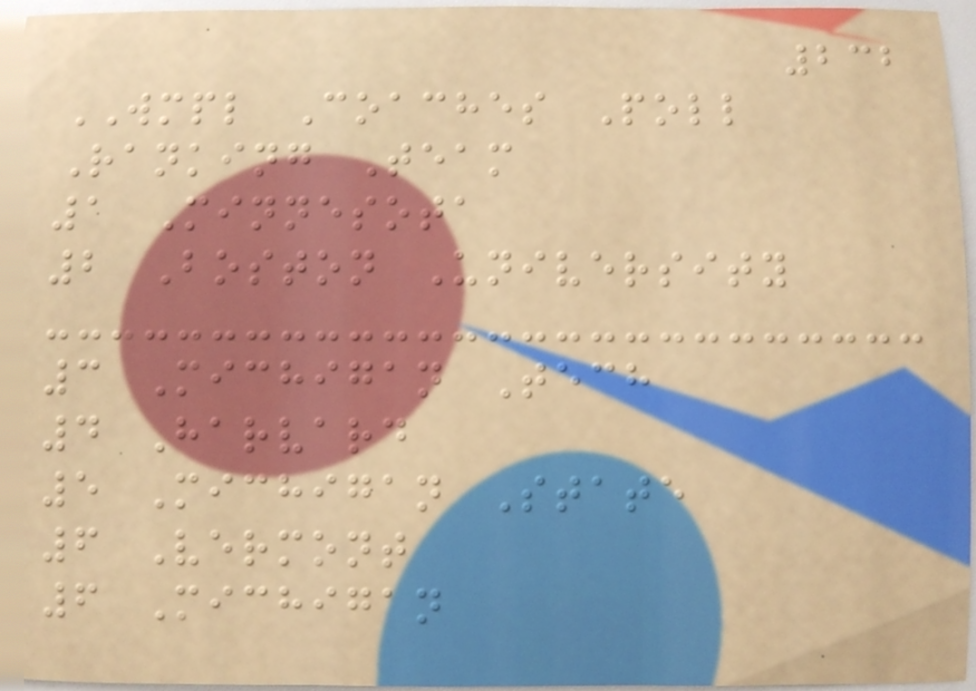232
WMPL Coaches Poll
Ranking Team
1 Minnesota
2 Boston University
3 Michigan Tech
4 Harvard
5 Michigan State
6 Vermont
6 Michigan
